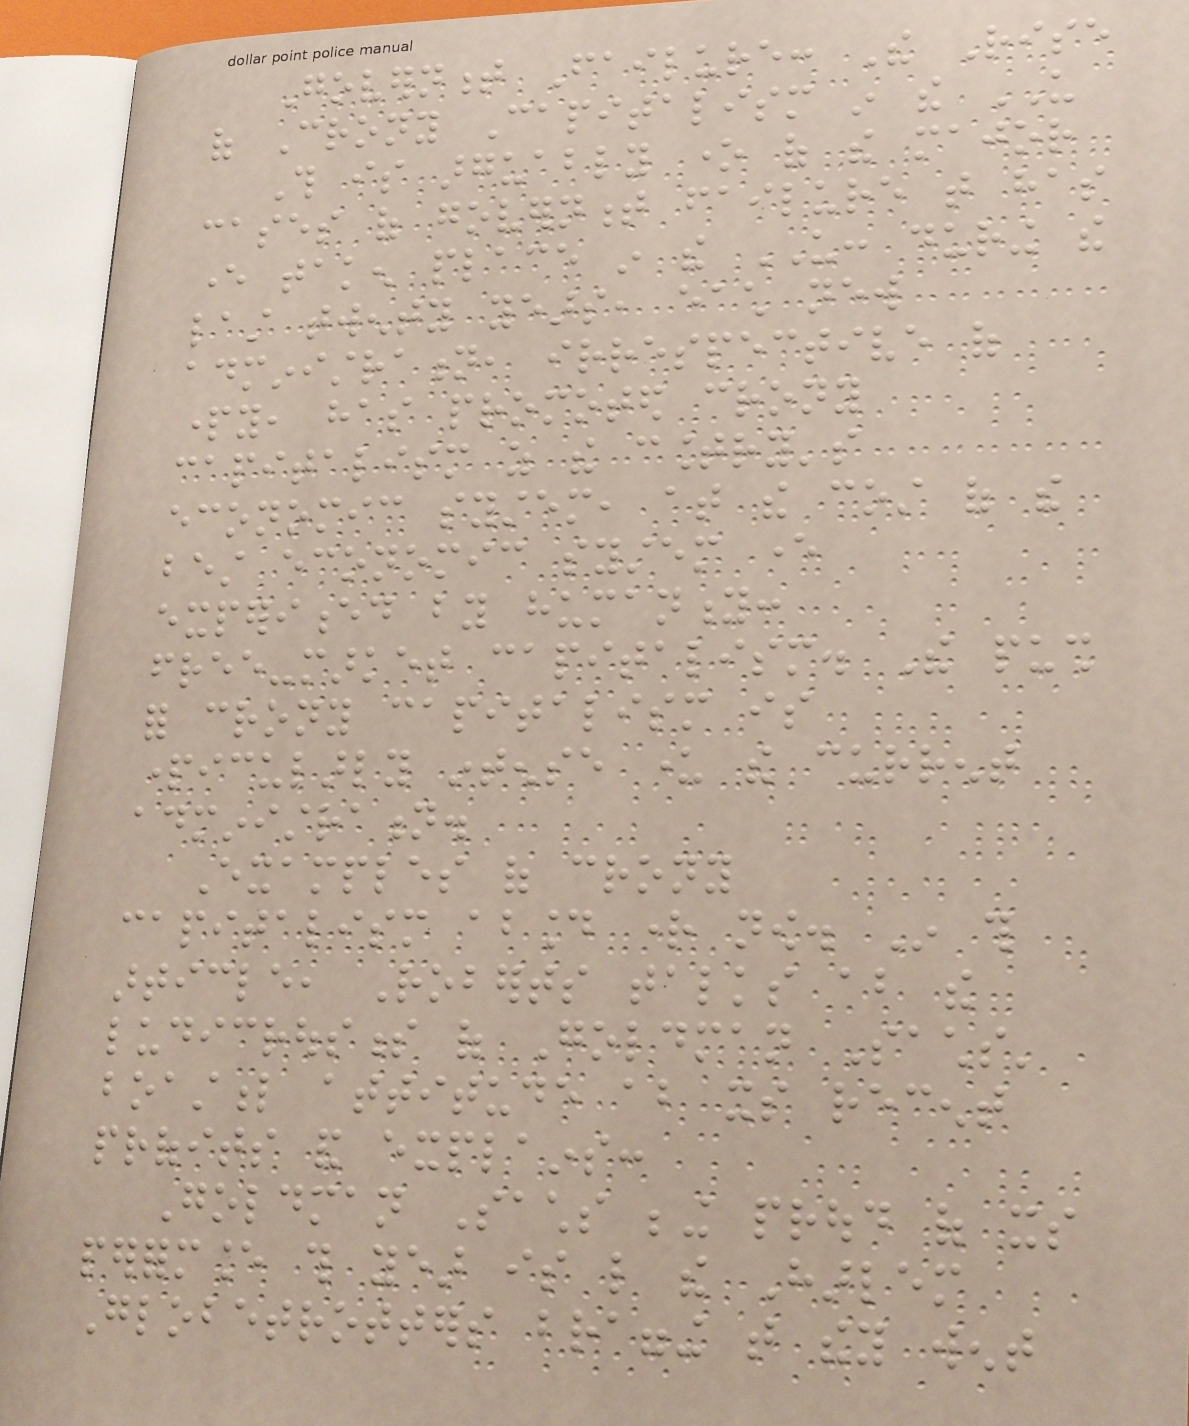Government Failure: The Rise
of Crony Capitalism in the US
This is arguably one of the major
cases of government failure that has
ever taken place in the US: during the
last twenty years, each new
administration, irrespective of
party, has promoted crony
capitalism as the country's
economic system, at the cost of the
best economic system ever
experienced by humanity:
free-market capitalism. The push
for crony capitalism is
particularly intense under the current
administration.
Examples of crony
capitalism abound right now. In this
article, Roberts talks about the
ludicrousness of Goldman Sachs'
boastful attitude about its recent
profits and explains:
Goldman Sachs being proud of its
performance this year is like the Harlem
Globetrotters bragging that they went
